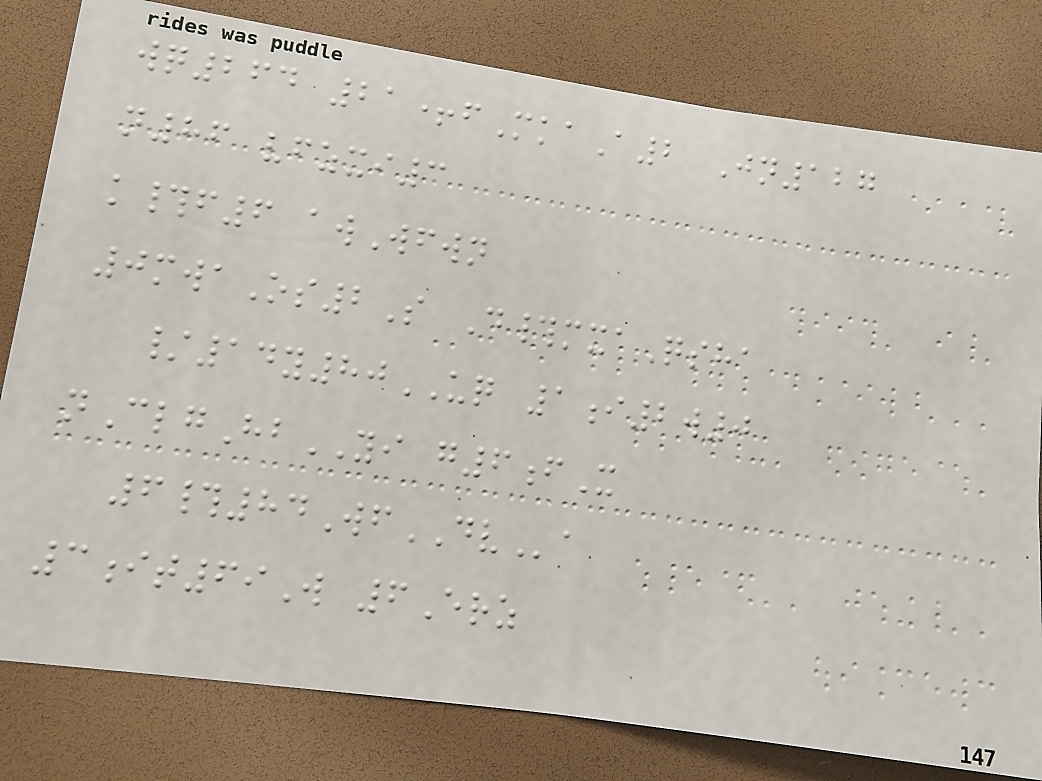wq264 21+fMkaA2 Jn127
n86 vfzxi3
k#f6 awWfwn
0mwaOs2S D#mxaQsha
/14y80UQ 1i2w0
nClgHbYI g6fX
6#84WfDVa
3it69W 6Erz
